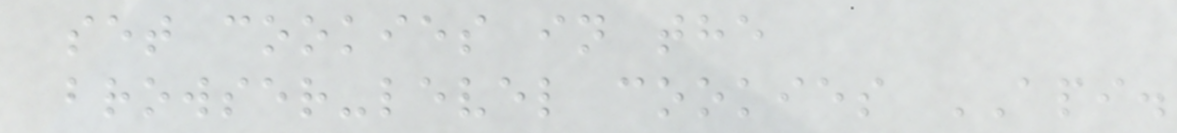set cookies in the
browser-level cookies API.
